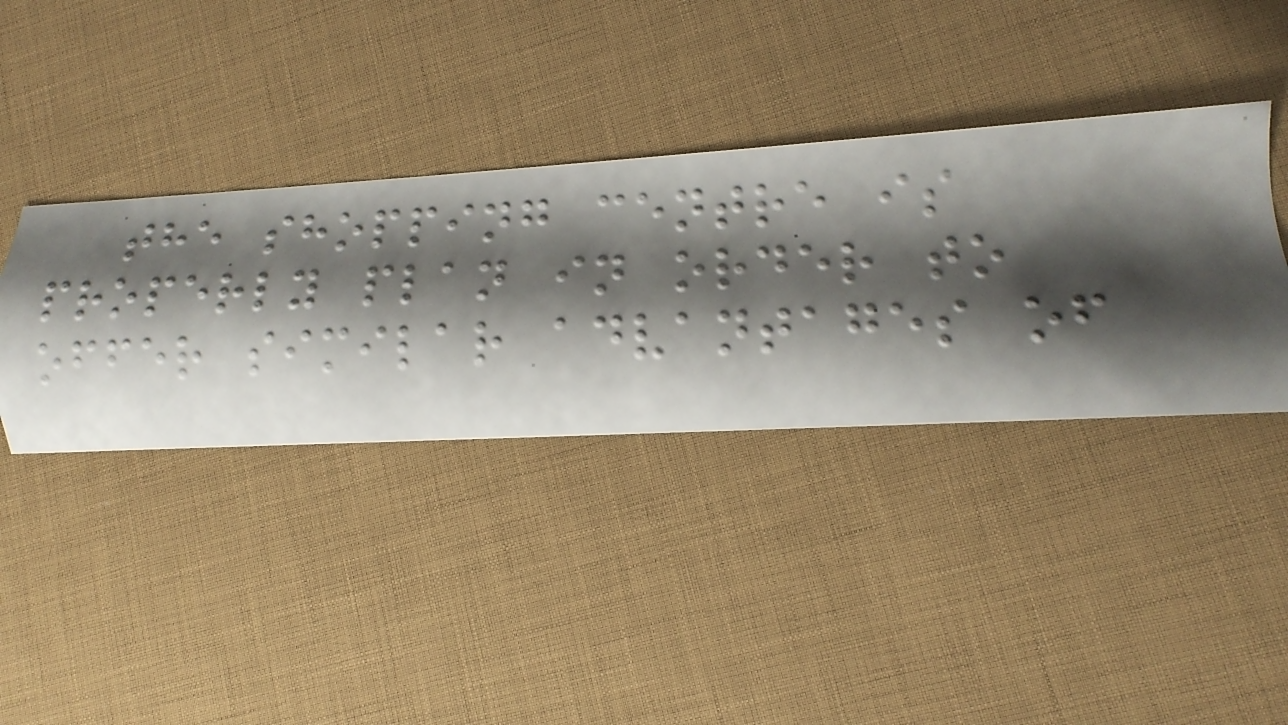the shopping centre is
properly plan in order to
offer similar advantages of
